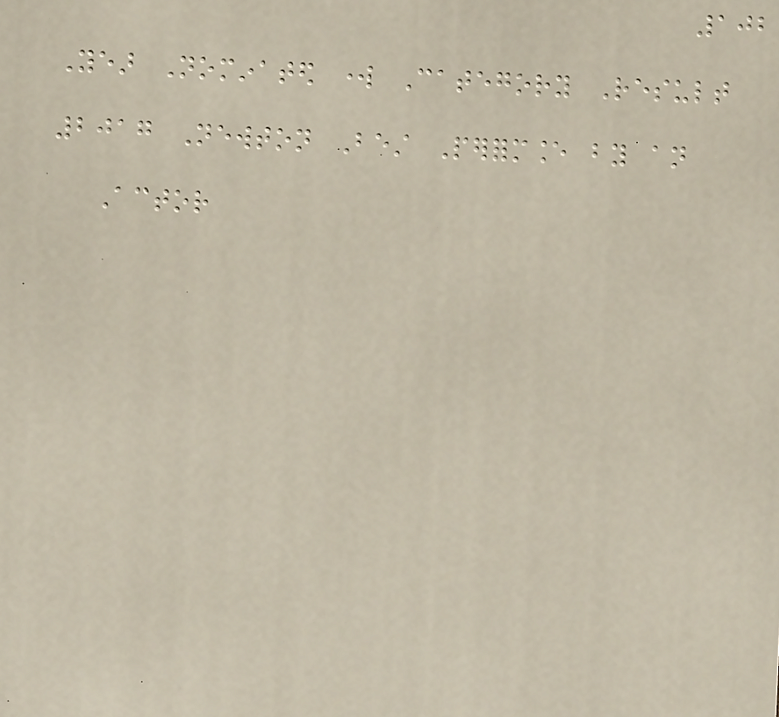102
Year Nominated work Category Result
2017 Newton Best Performance by an
Actor
